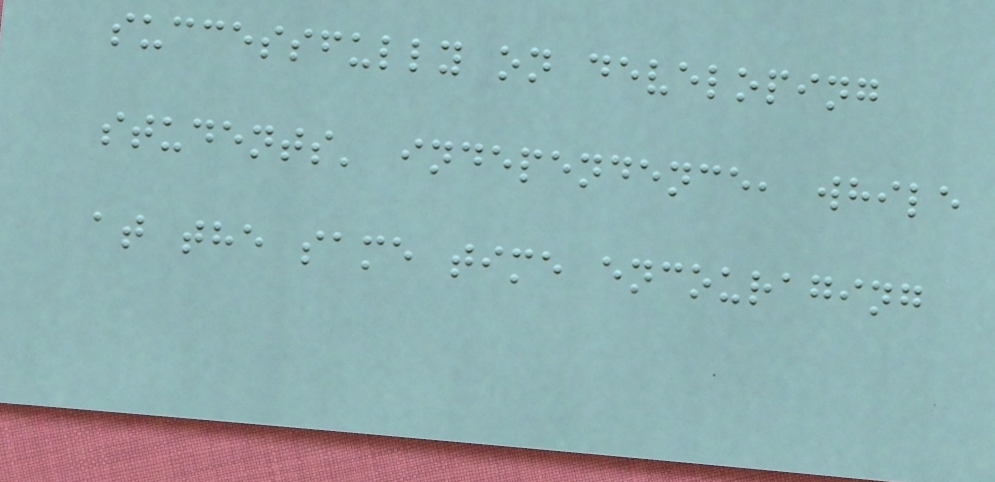successfully on developing
students' independence, while
at the same time encouraging
